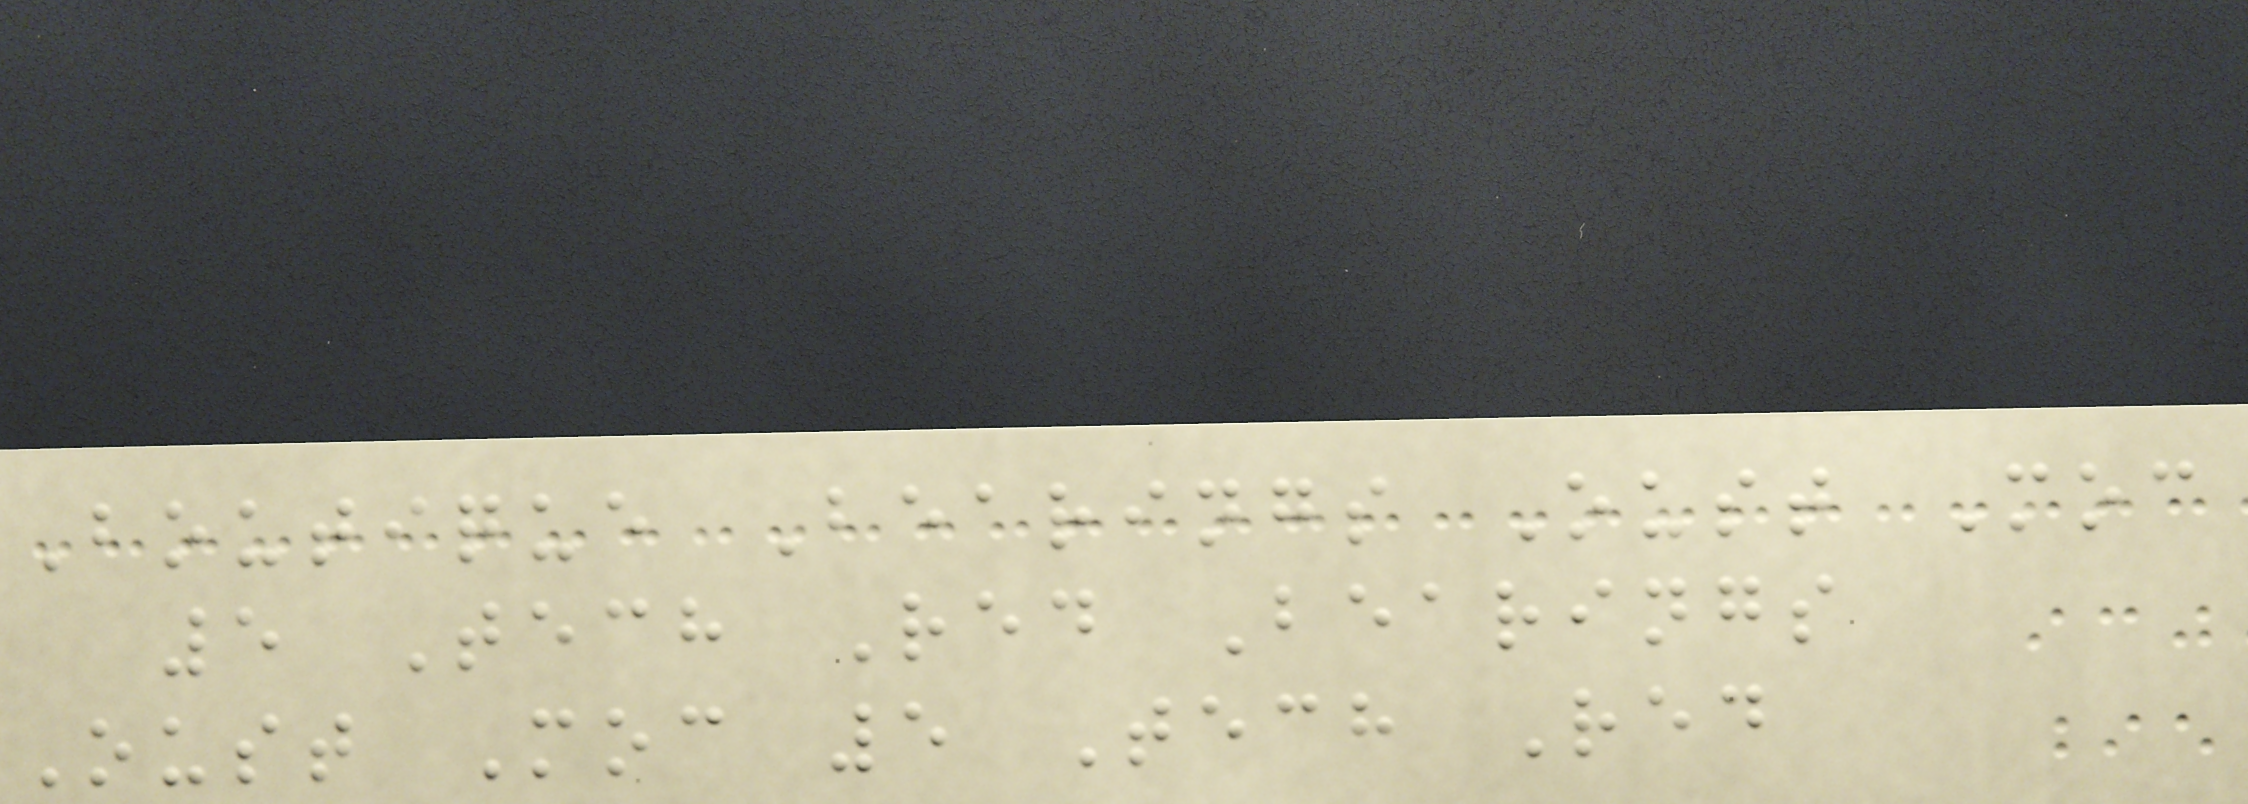Boutique Bearings Oust Moc
5 Tech Red Bearings
Oust Moc 5 Tech Red
